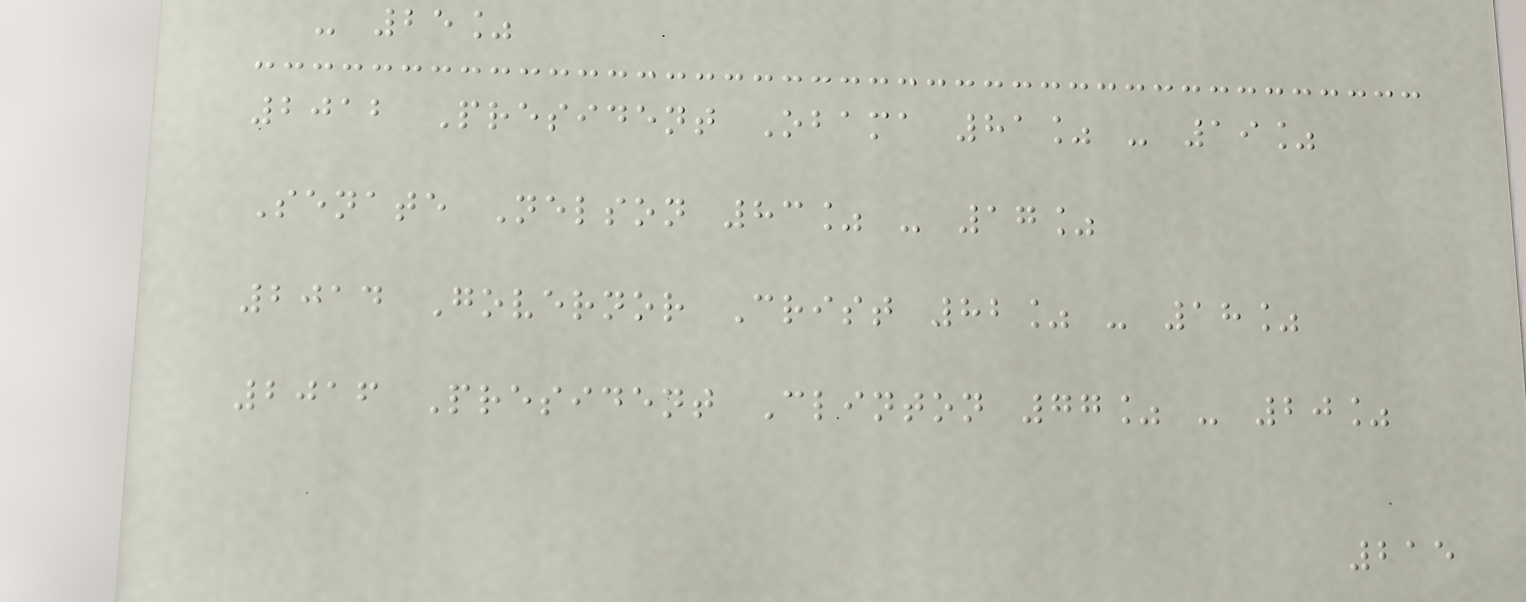- 25%
2012 President Obama 81% - 19%
Senate Nelson 83% - 17%
2014 Governor Crist 82% - 18%
2016 President Clinton 77% - 20%
215
